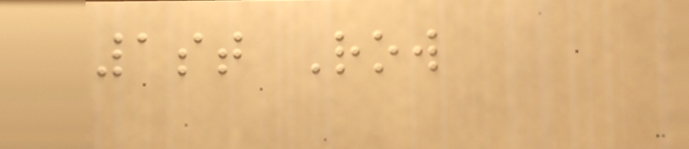1st Row
